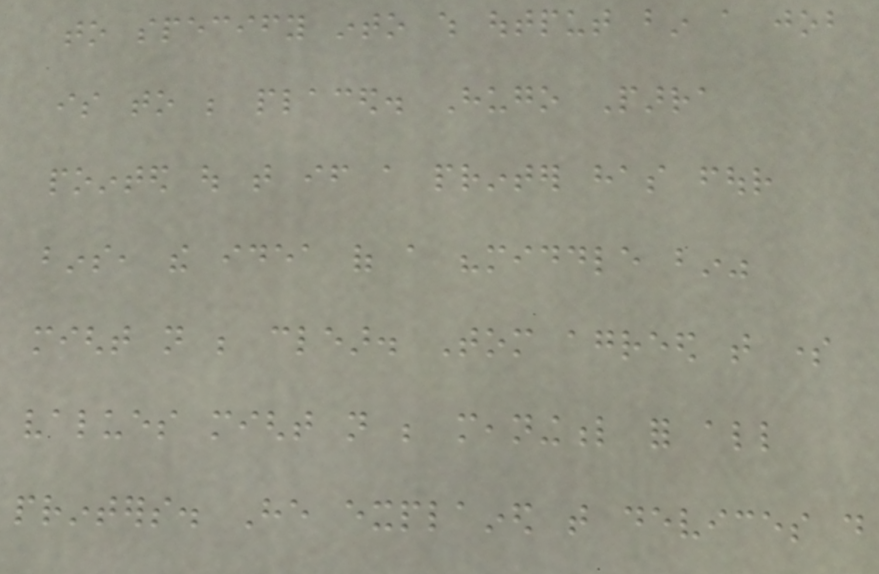to specify into which output bin a job
is to be placed. Hugo Parra
pointed out that if a printer has four
bins, the idea of a "middle bin"
might not be clear. Tom agreed that some
values might not be meaningful for all
printers. He explained that devices do
